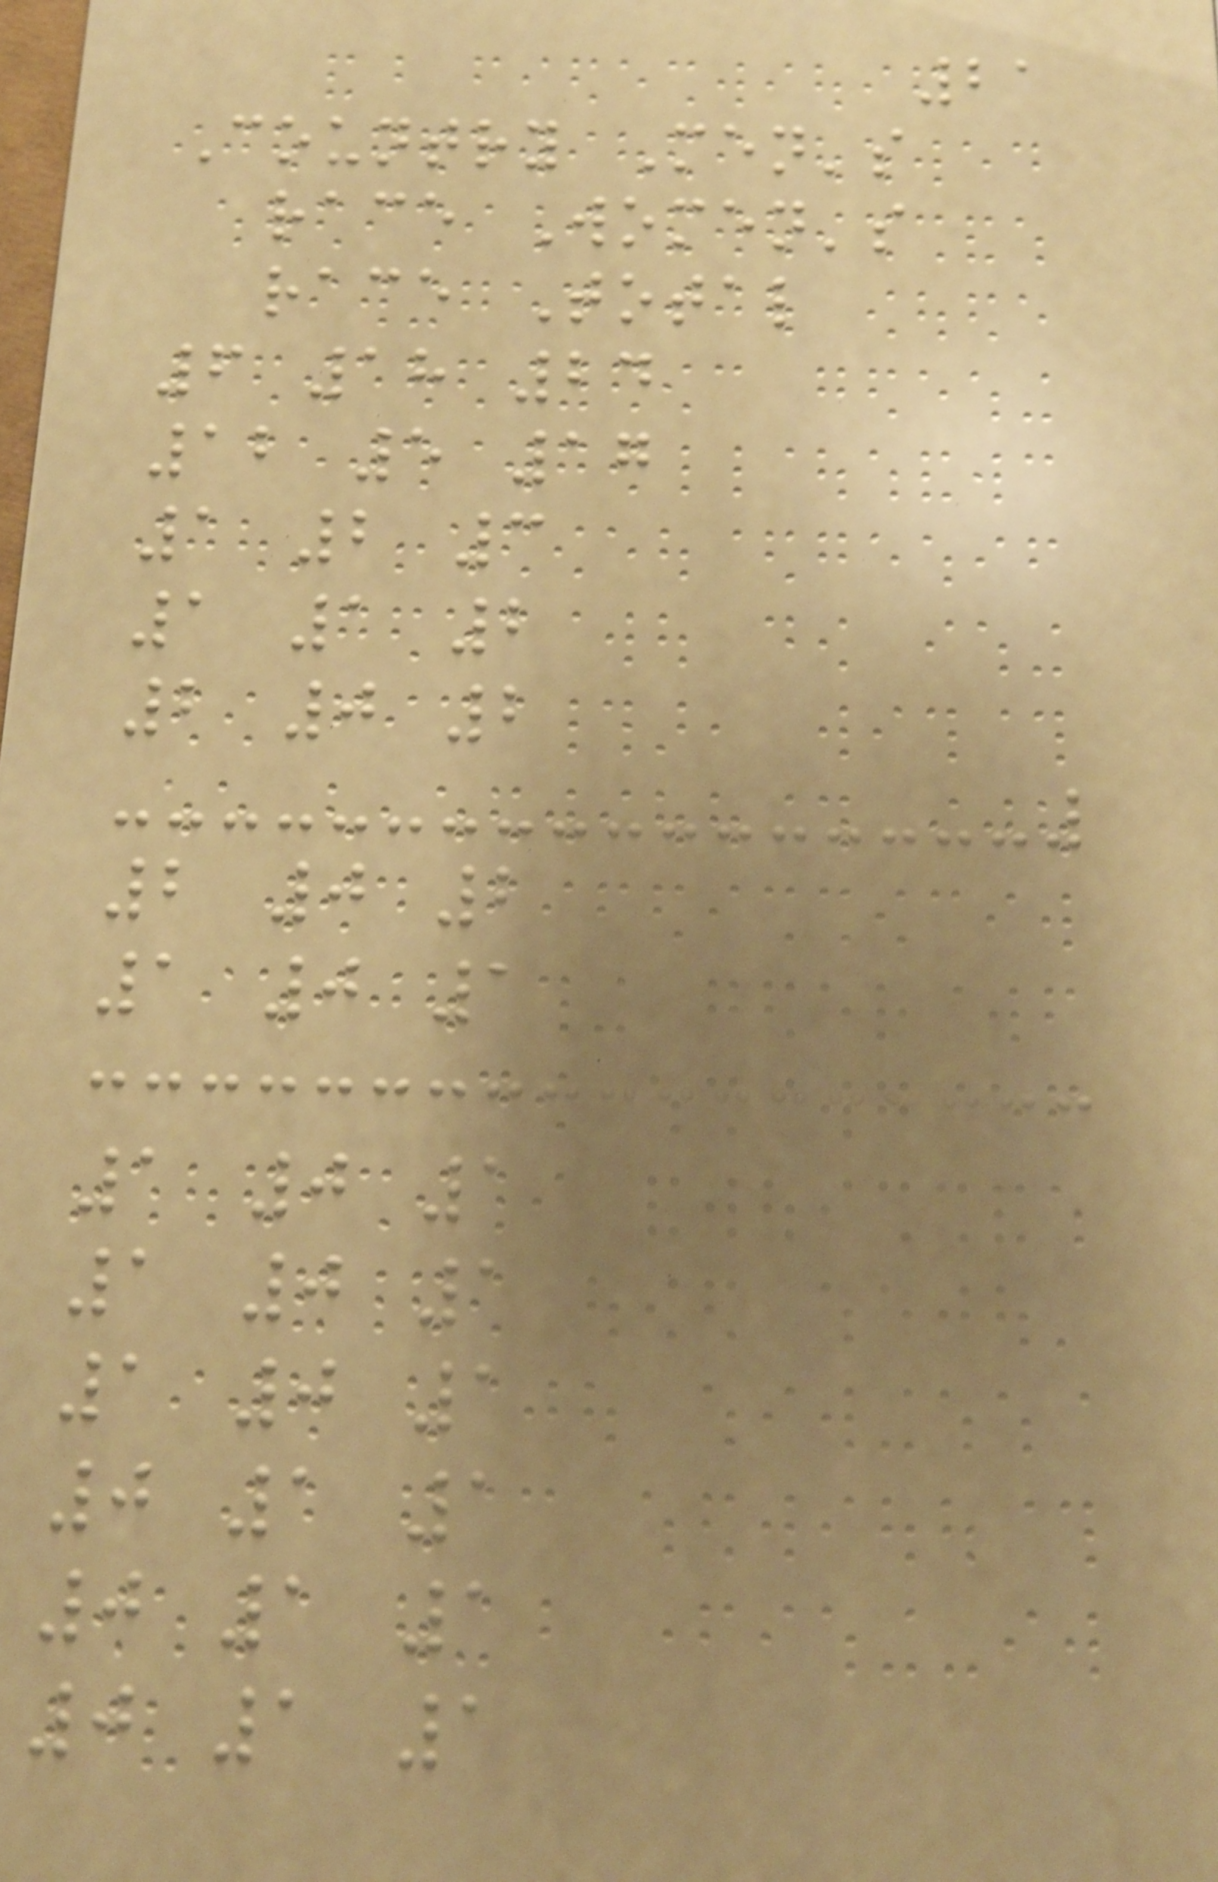21
Country Men's
race Women's
race Total
6 18 24
12 5 17
1 2 3
1 1 2
2 0 2
2 0 2
1 0 1
1 0 1
1 0 1
1 0 1
0 1 1
0 1 1
0 1 1
